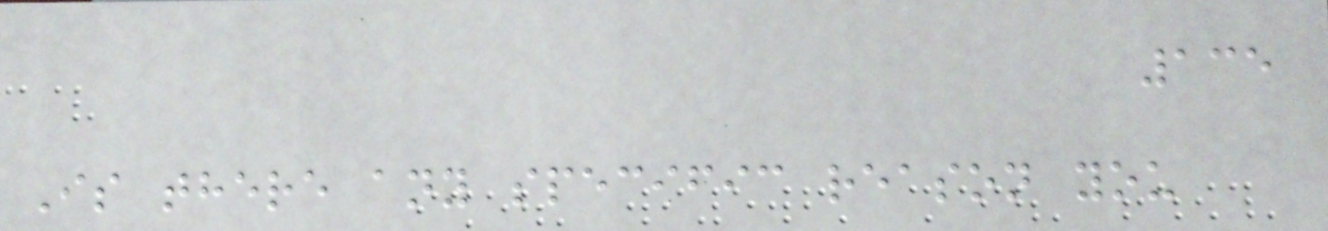135
Is there any specific reason you
